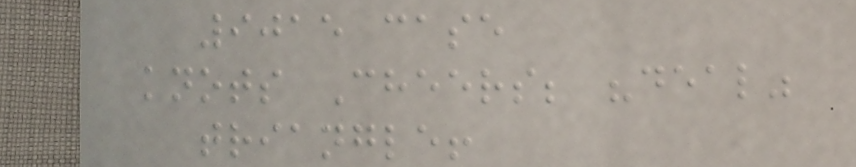9015 case
knots Cheers; "deal"
triangle!
